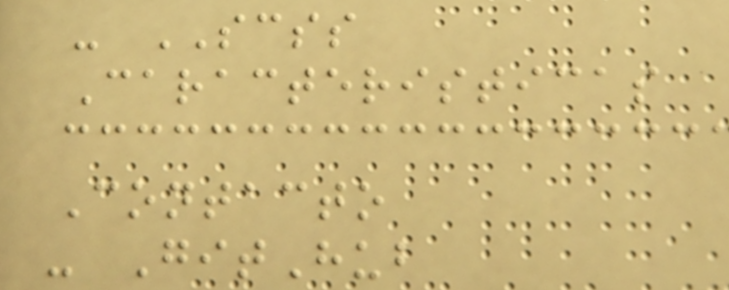- SCSS
Caracteristicas
Contacto
- GitHub
